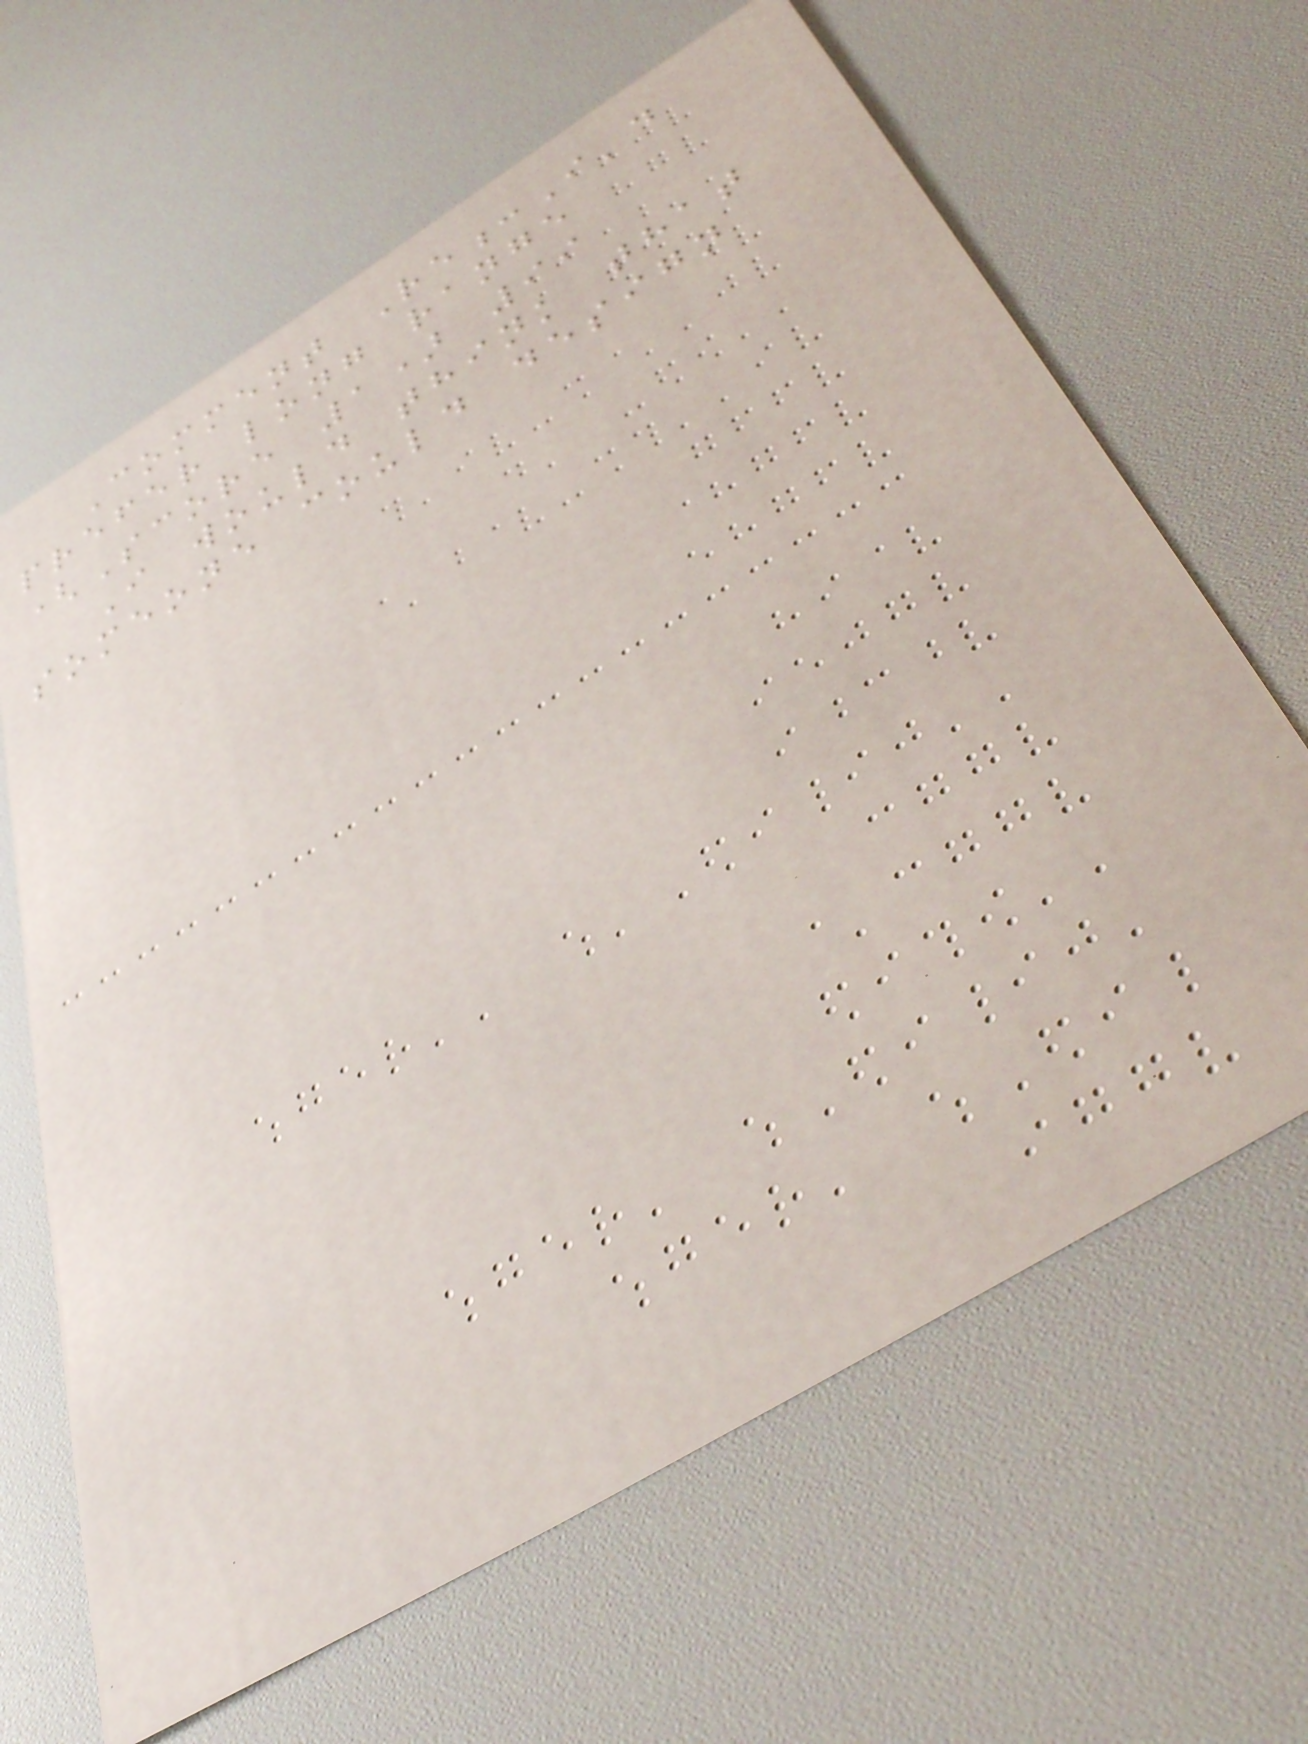Comment Re:I'd
prefer long range
(Score 1) 99
I would think that
someone could design
